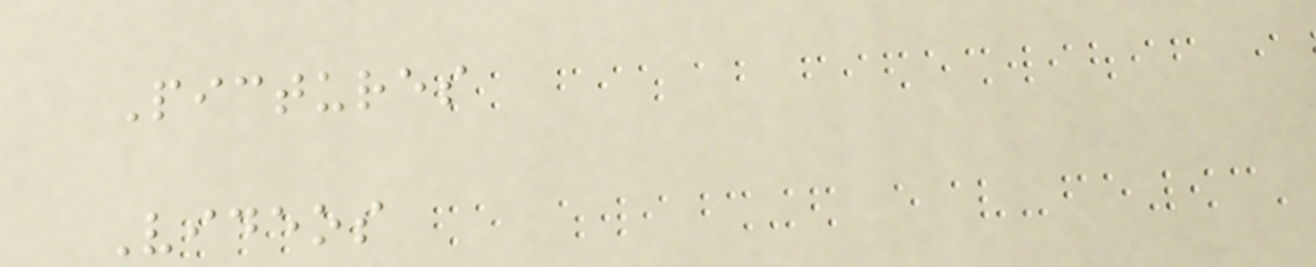Pictures
Videos
